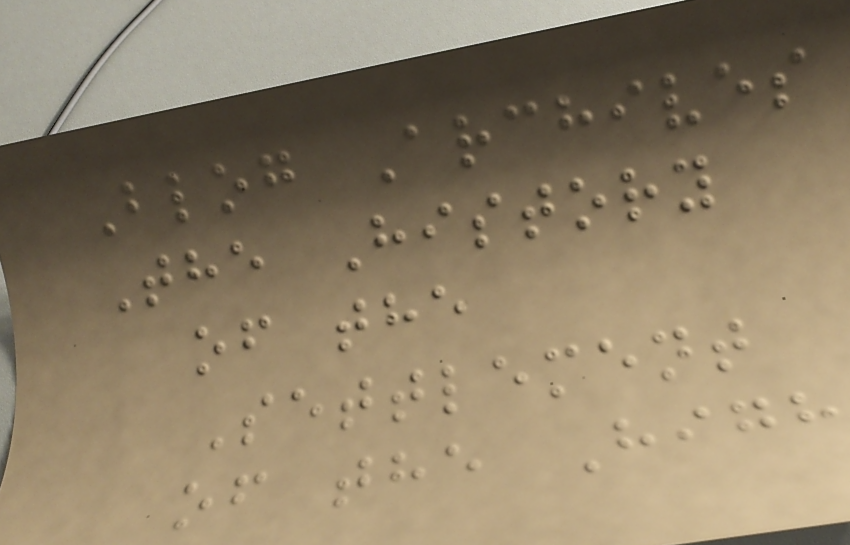Blog Archives
The History
of the
Settlement
of the High
